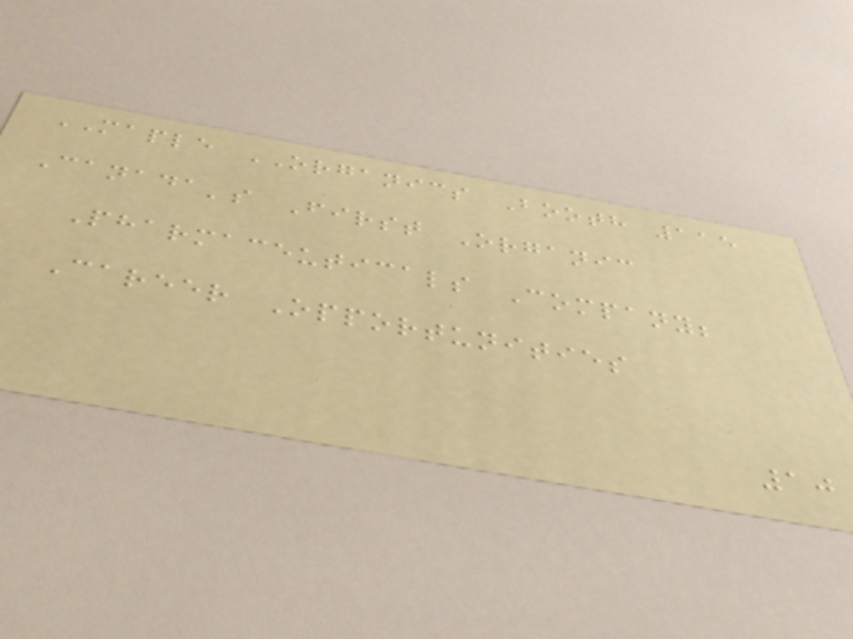MAPLE ORGANICS Booth 115
Canada's First Organic
Pharmaceuticals Company;
Career Opportunities
10
